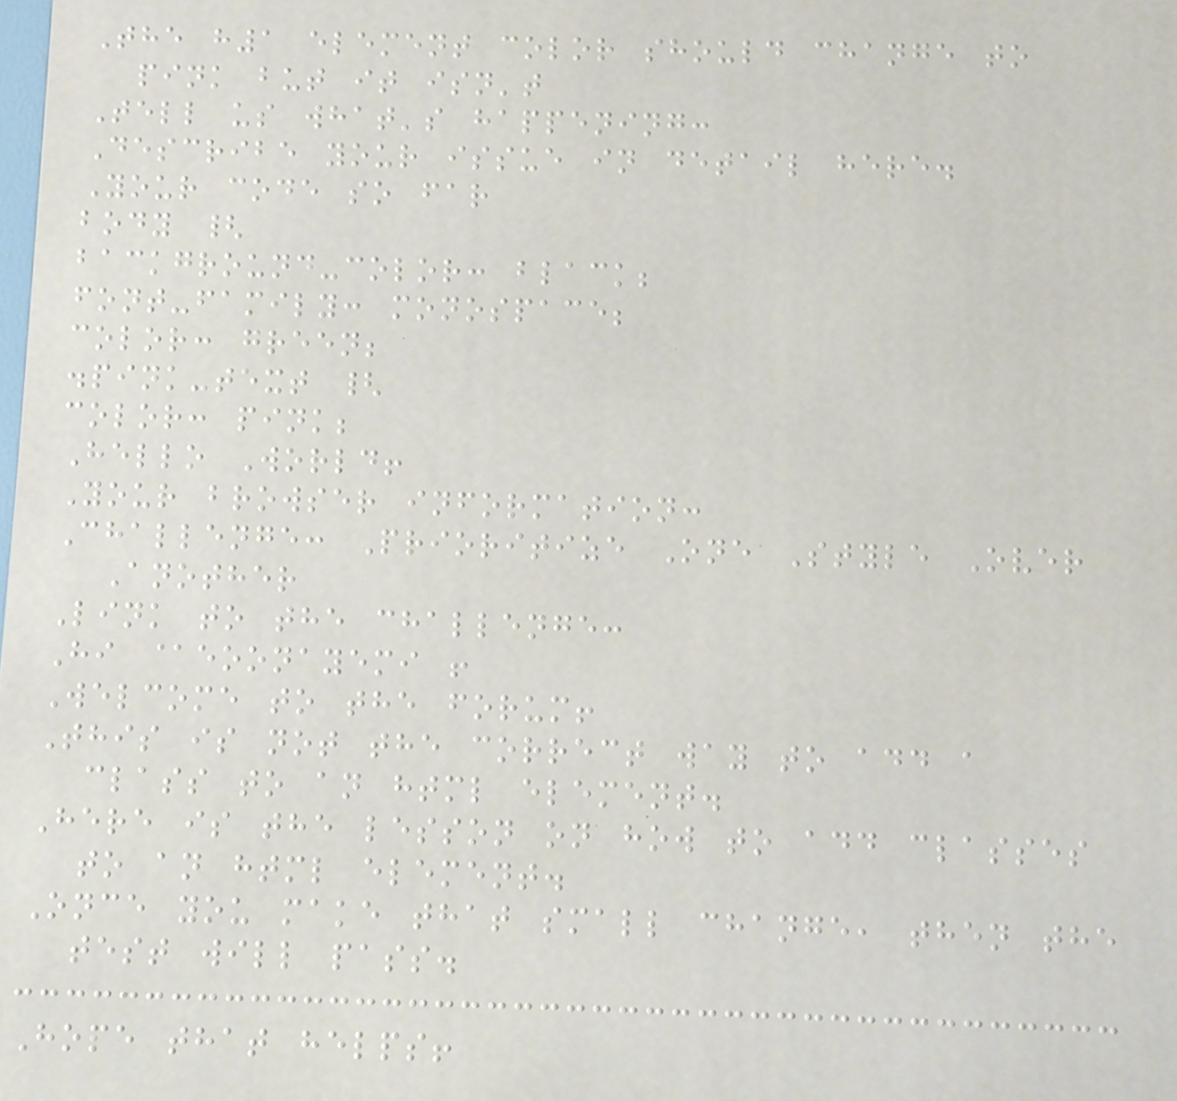The h1 element color should change to
pink but it isn't
Tell us what's happening:
Describe your issue in detail here.
Your code so far
body {
background-color: black;
font-family: monospace;
color: green;
.pink-text {
color: pink;
Hello World!
Your browser information:
Challenge: Prioritize One Style Over
Another
Link to the challenge:
Hi @eoonayemi !
Welcome to the forum!
This is not the correct way to add a
class to an html element.
Here is the lesson on how to add classes
to an html element.
Once you make that small change, then the
test will pass.
Hope that helps!
